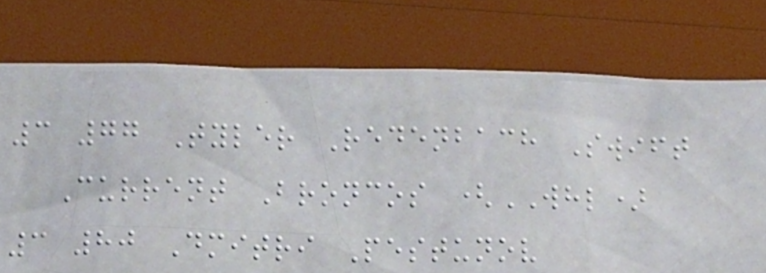3 77 Tyler Redenbach Swift
Current Broncos (WHL)
3 80 Dmitri Pestunov
